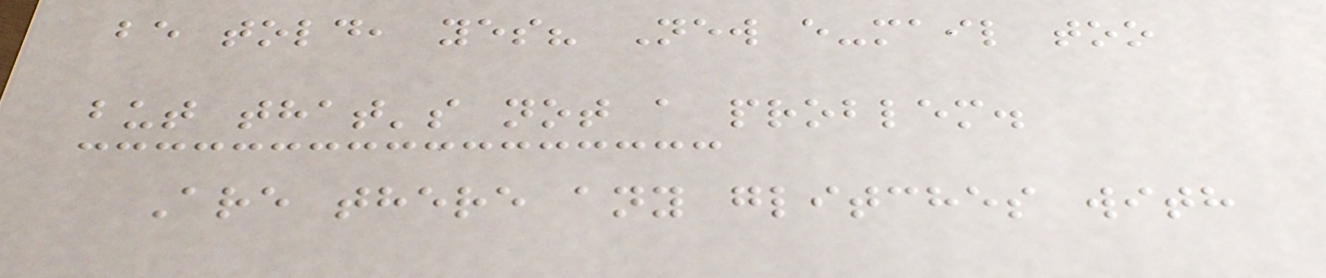be told, yes? New e-mail too
but that's not a problem.
Are there any glitches with
